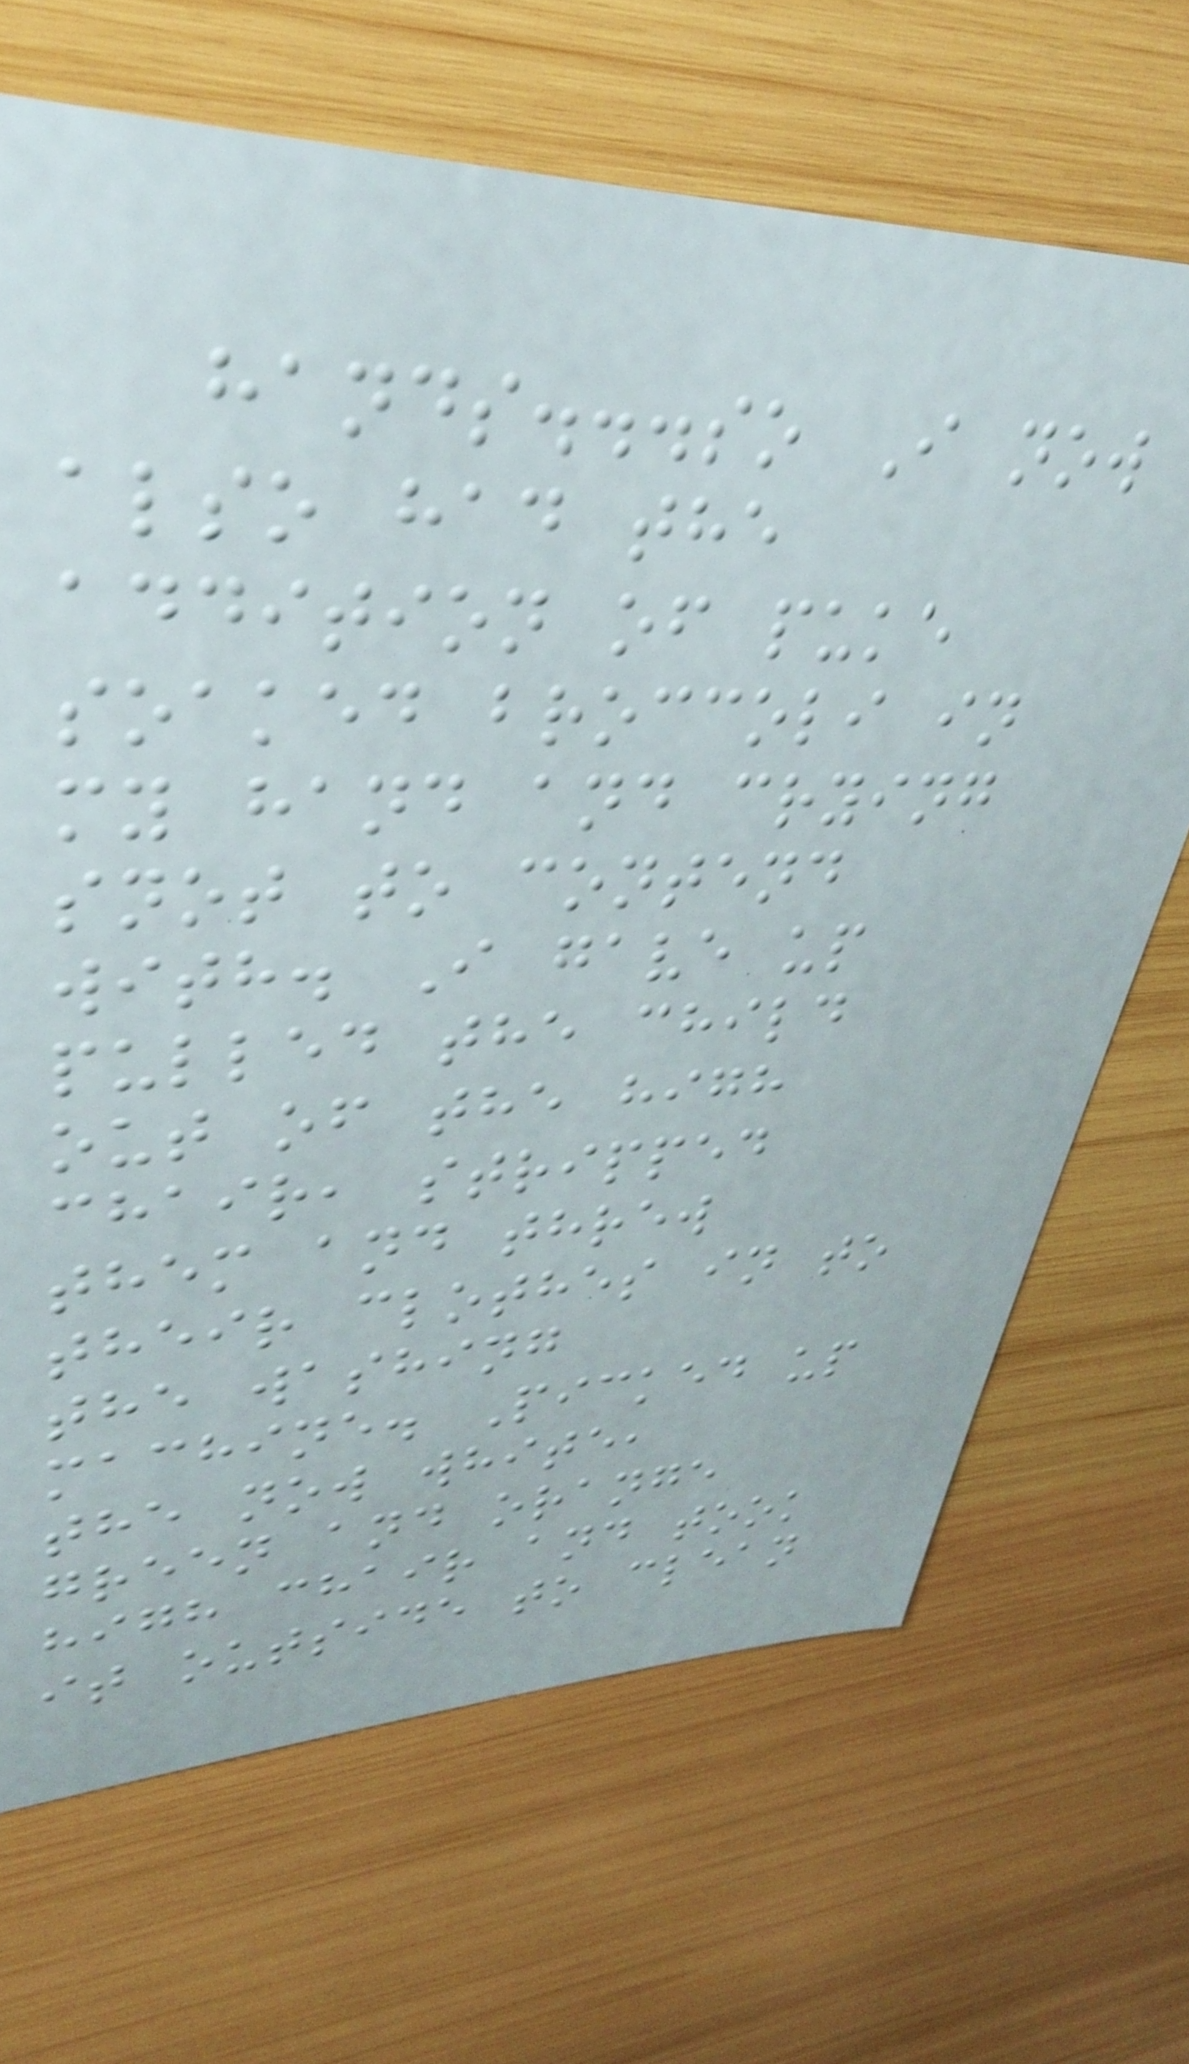hands...so I now
also had the
addition of puke
soaked broccoli in
my hand and crying
snot to contend
with. I gave up
pulled the child
out of the high
chair, stripped
them and threw
their clothes in to
the washing
machine. Picked up
the now white,
green and orange
high chair and took
it outside to clean
